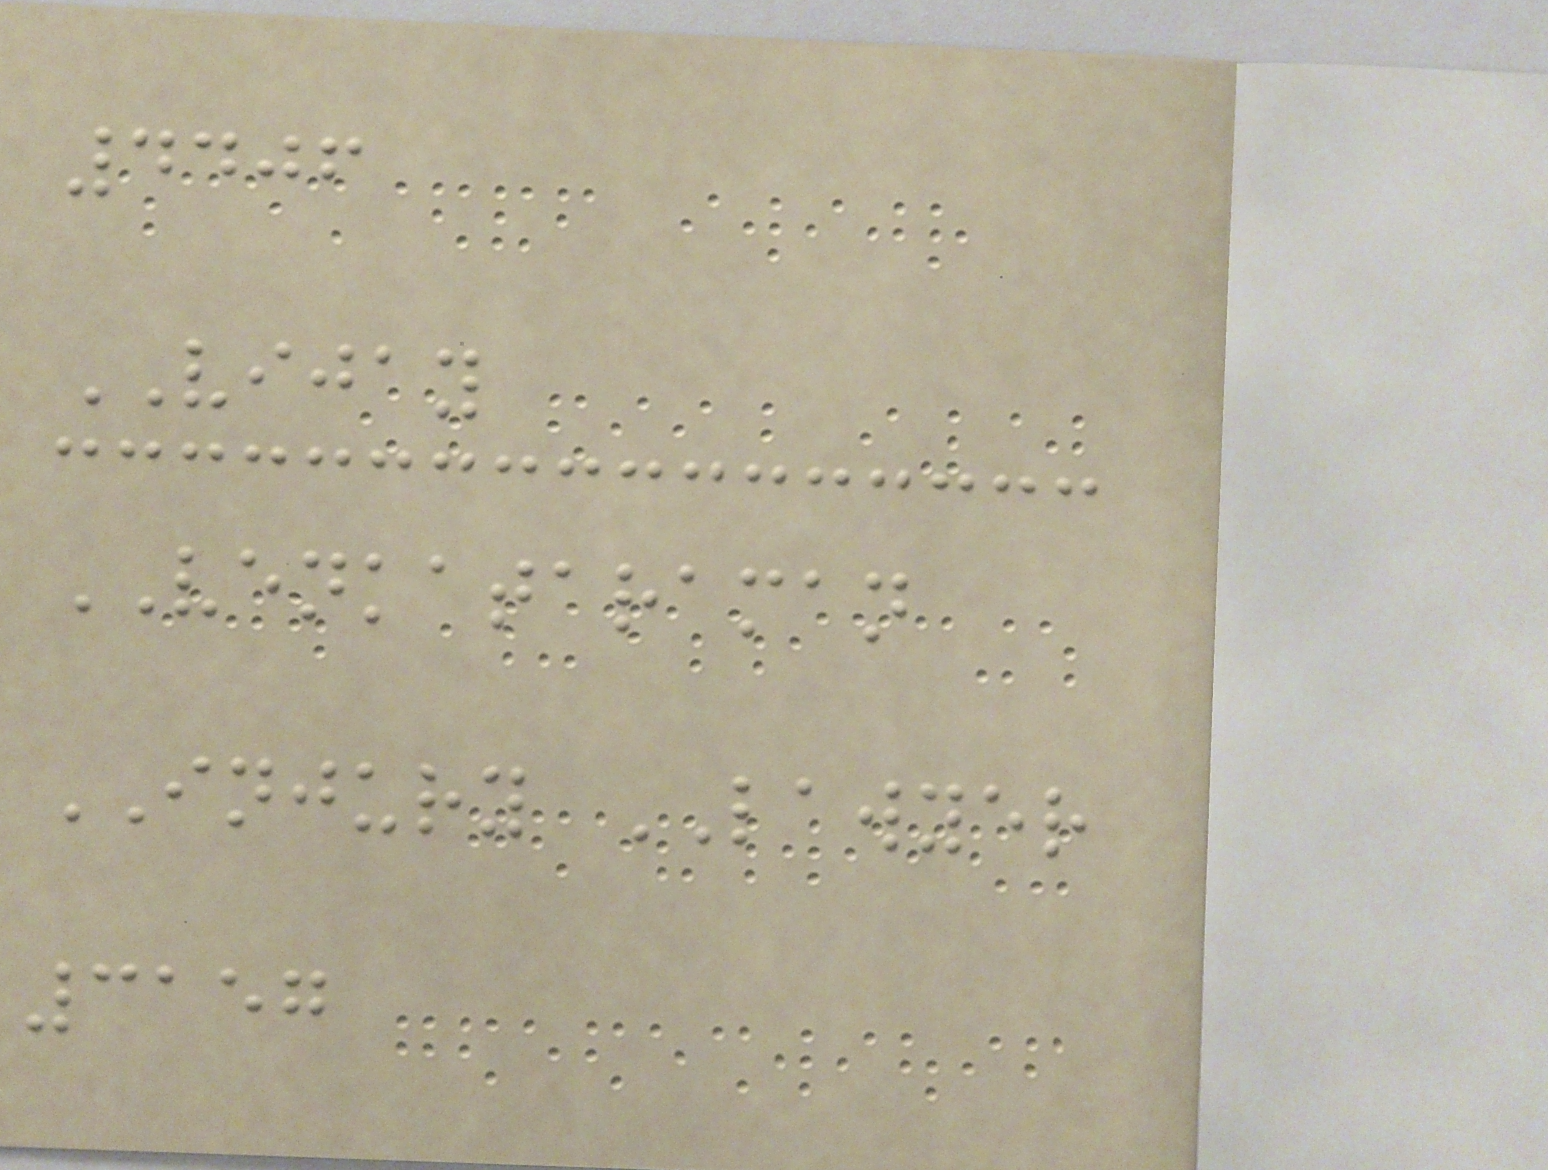4406
VIJAY
VENKATARAMAN
INJURY LAWYER
3157
